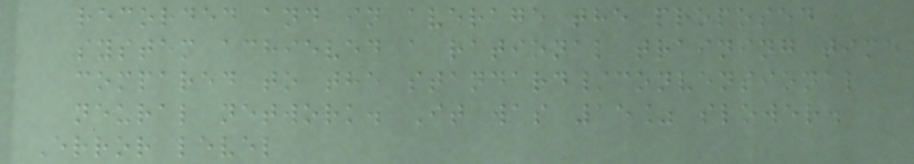recorded and in average the proposed
system achieved a rational training time
compared to the standard/conventional
neural network. It was 15% slower.
Error level
